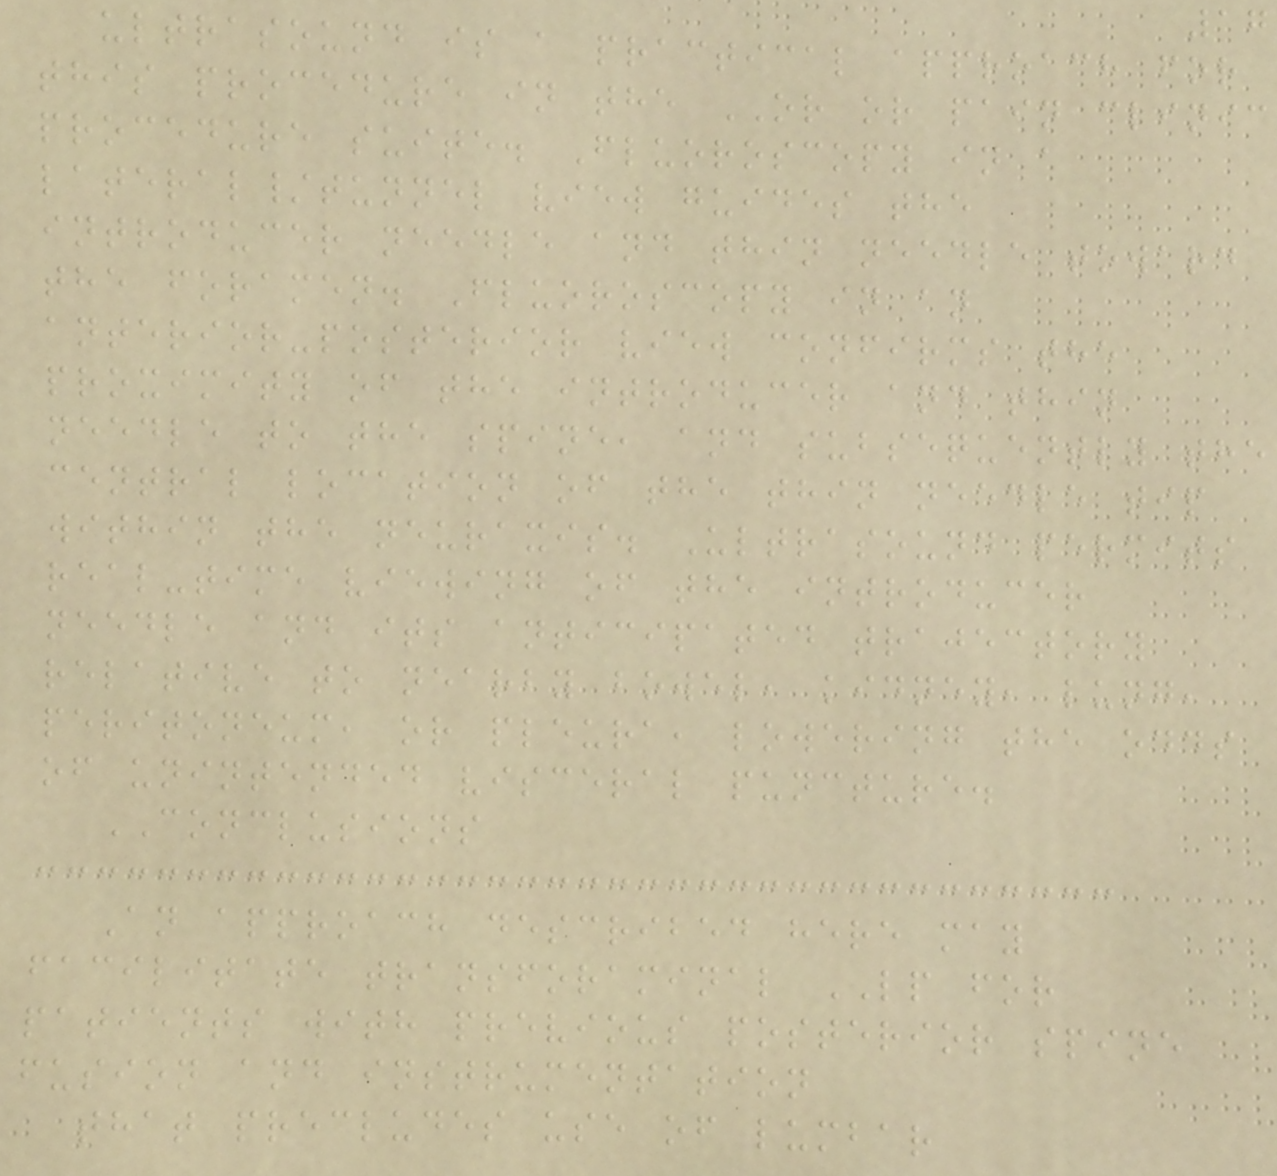17
ultrasound is a practical approach for
this procedure in the OR or pain clinic
procedure suite. Fluoroscopy in a
lateral/tunnel view guides the
introducer needle and thin needle toward
the foramen. Fluoroscopy in an
anterior-posterior view confirms the
proximity of the introducer and thin
needle to the spine, and subsequently the
central location of the thin needle tip
within the neuraxis. Ultrasound permits
real-time viewing of the introducer
needle and its anticipated trajectory
relative to nearby bowel, kidney, lung,
peritoneum, or pleura, lowering the odds
of unintended visceral puncture.
CONCLUSIONS
An approach described here may
facilitate transforaminal LP for
patients with previous posterior spine
fusion and instrumentation
that precludes use of lumbar
